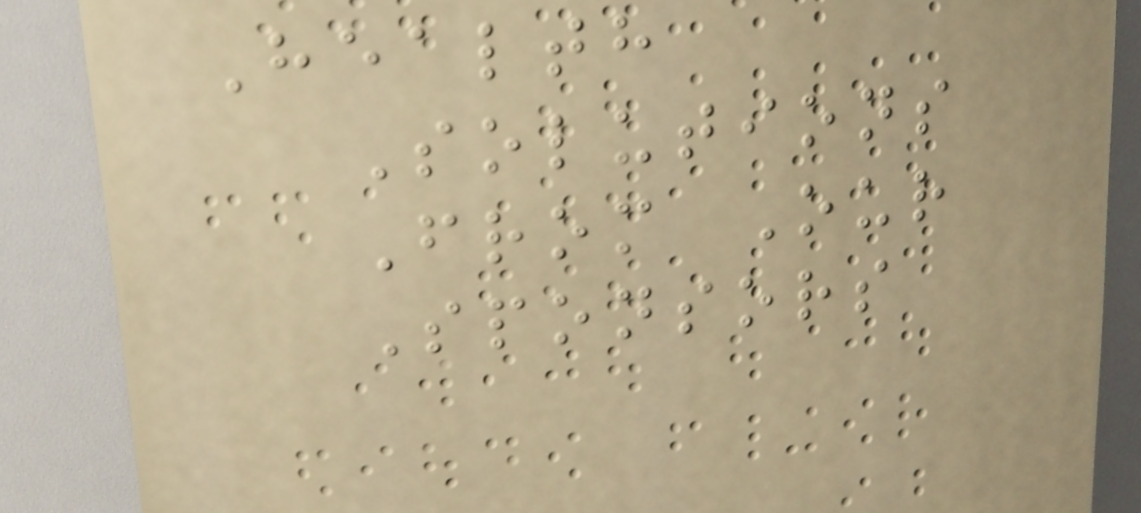Health
Solutions
From Our
Sponsors
